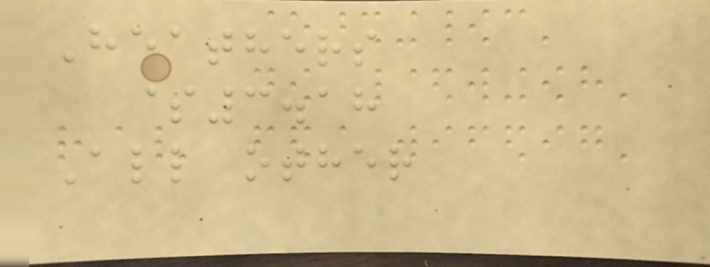Heathers
$3.18
All other
